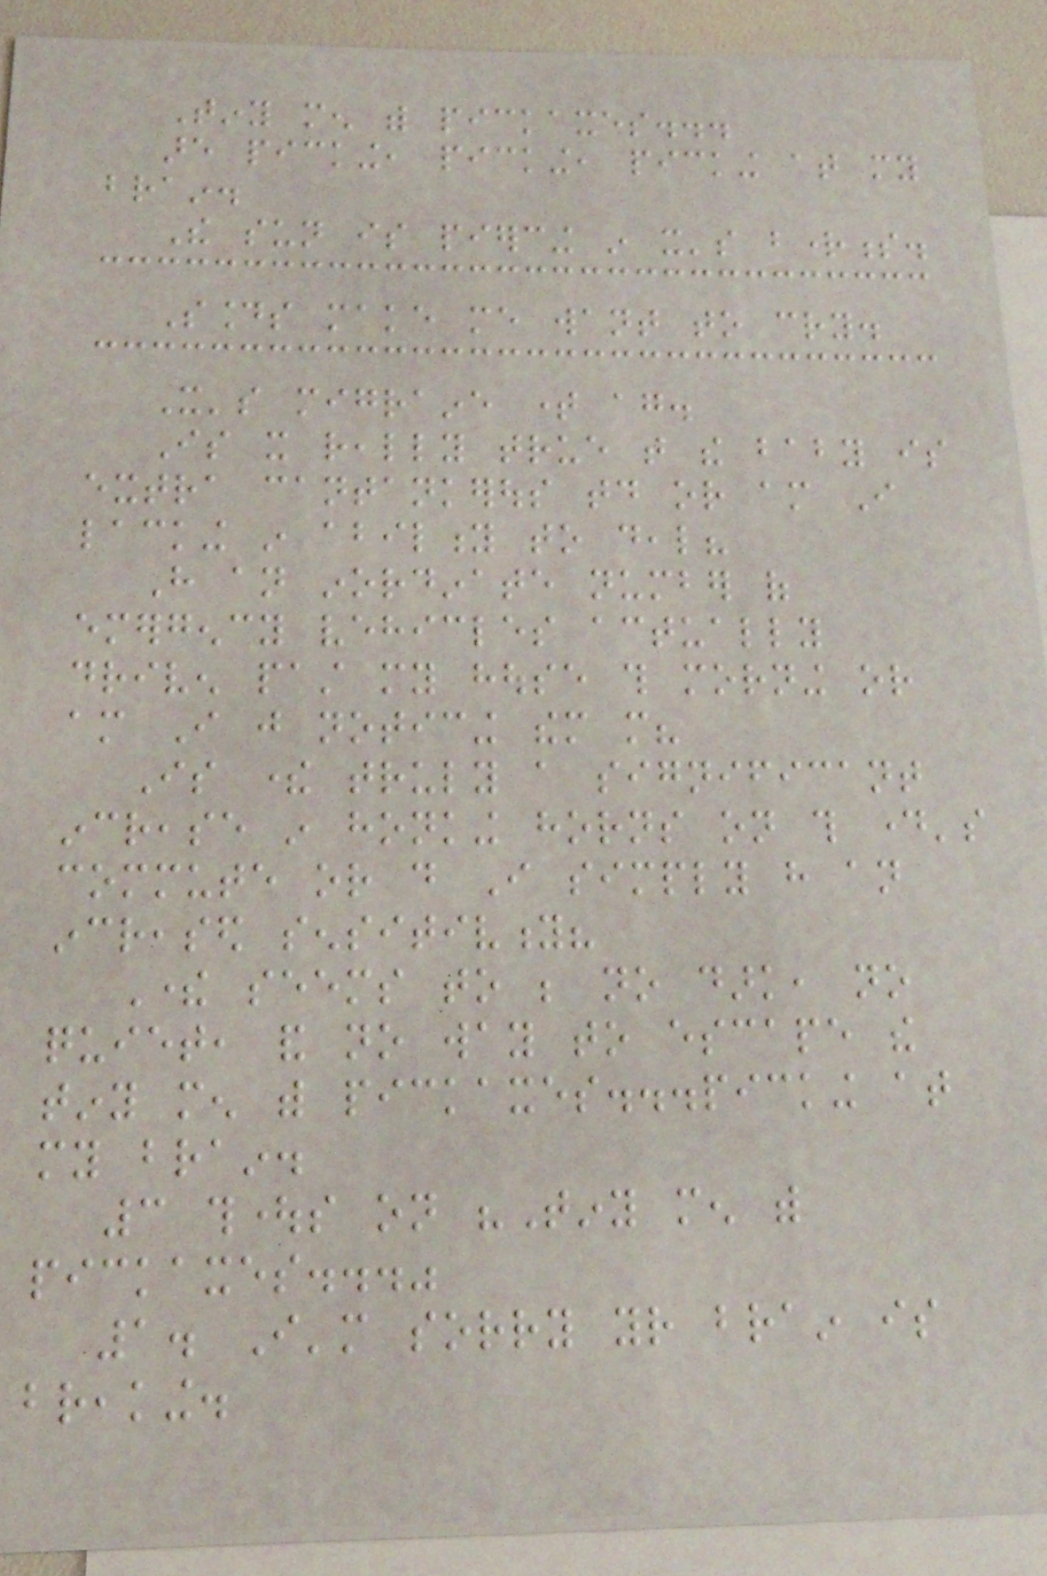Tiny men with pickaxes...
are picking, picking, picking at my
brain.
The sun is piercing in it's brightness.
Sounds make me want to cry.
It's migraine time again.
Is it really true that the baby is
extra cantankerous today or am I
lacking in ability to deal?
Have an inordinate number of
emergency vehicles actually
driven past my house this morning or
am I just noticing them more?
Is there truly a significant
increase in honking horns on this day's
commute or do I simply have an
increased sensitivity?
There seems to be no dark, no
quiet, and no way to escape the
tiny men with pickaxes...picking at
my brain.
3 thoughts on "Tiny men with
pickaxes..."
1. I'm sorry your brain is
breaking.
